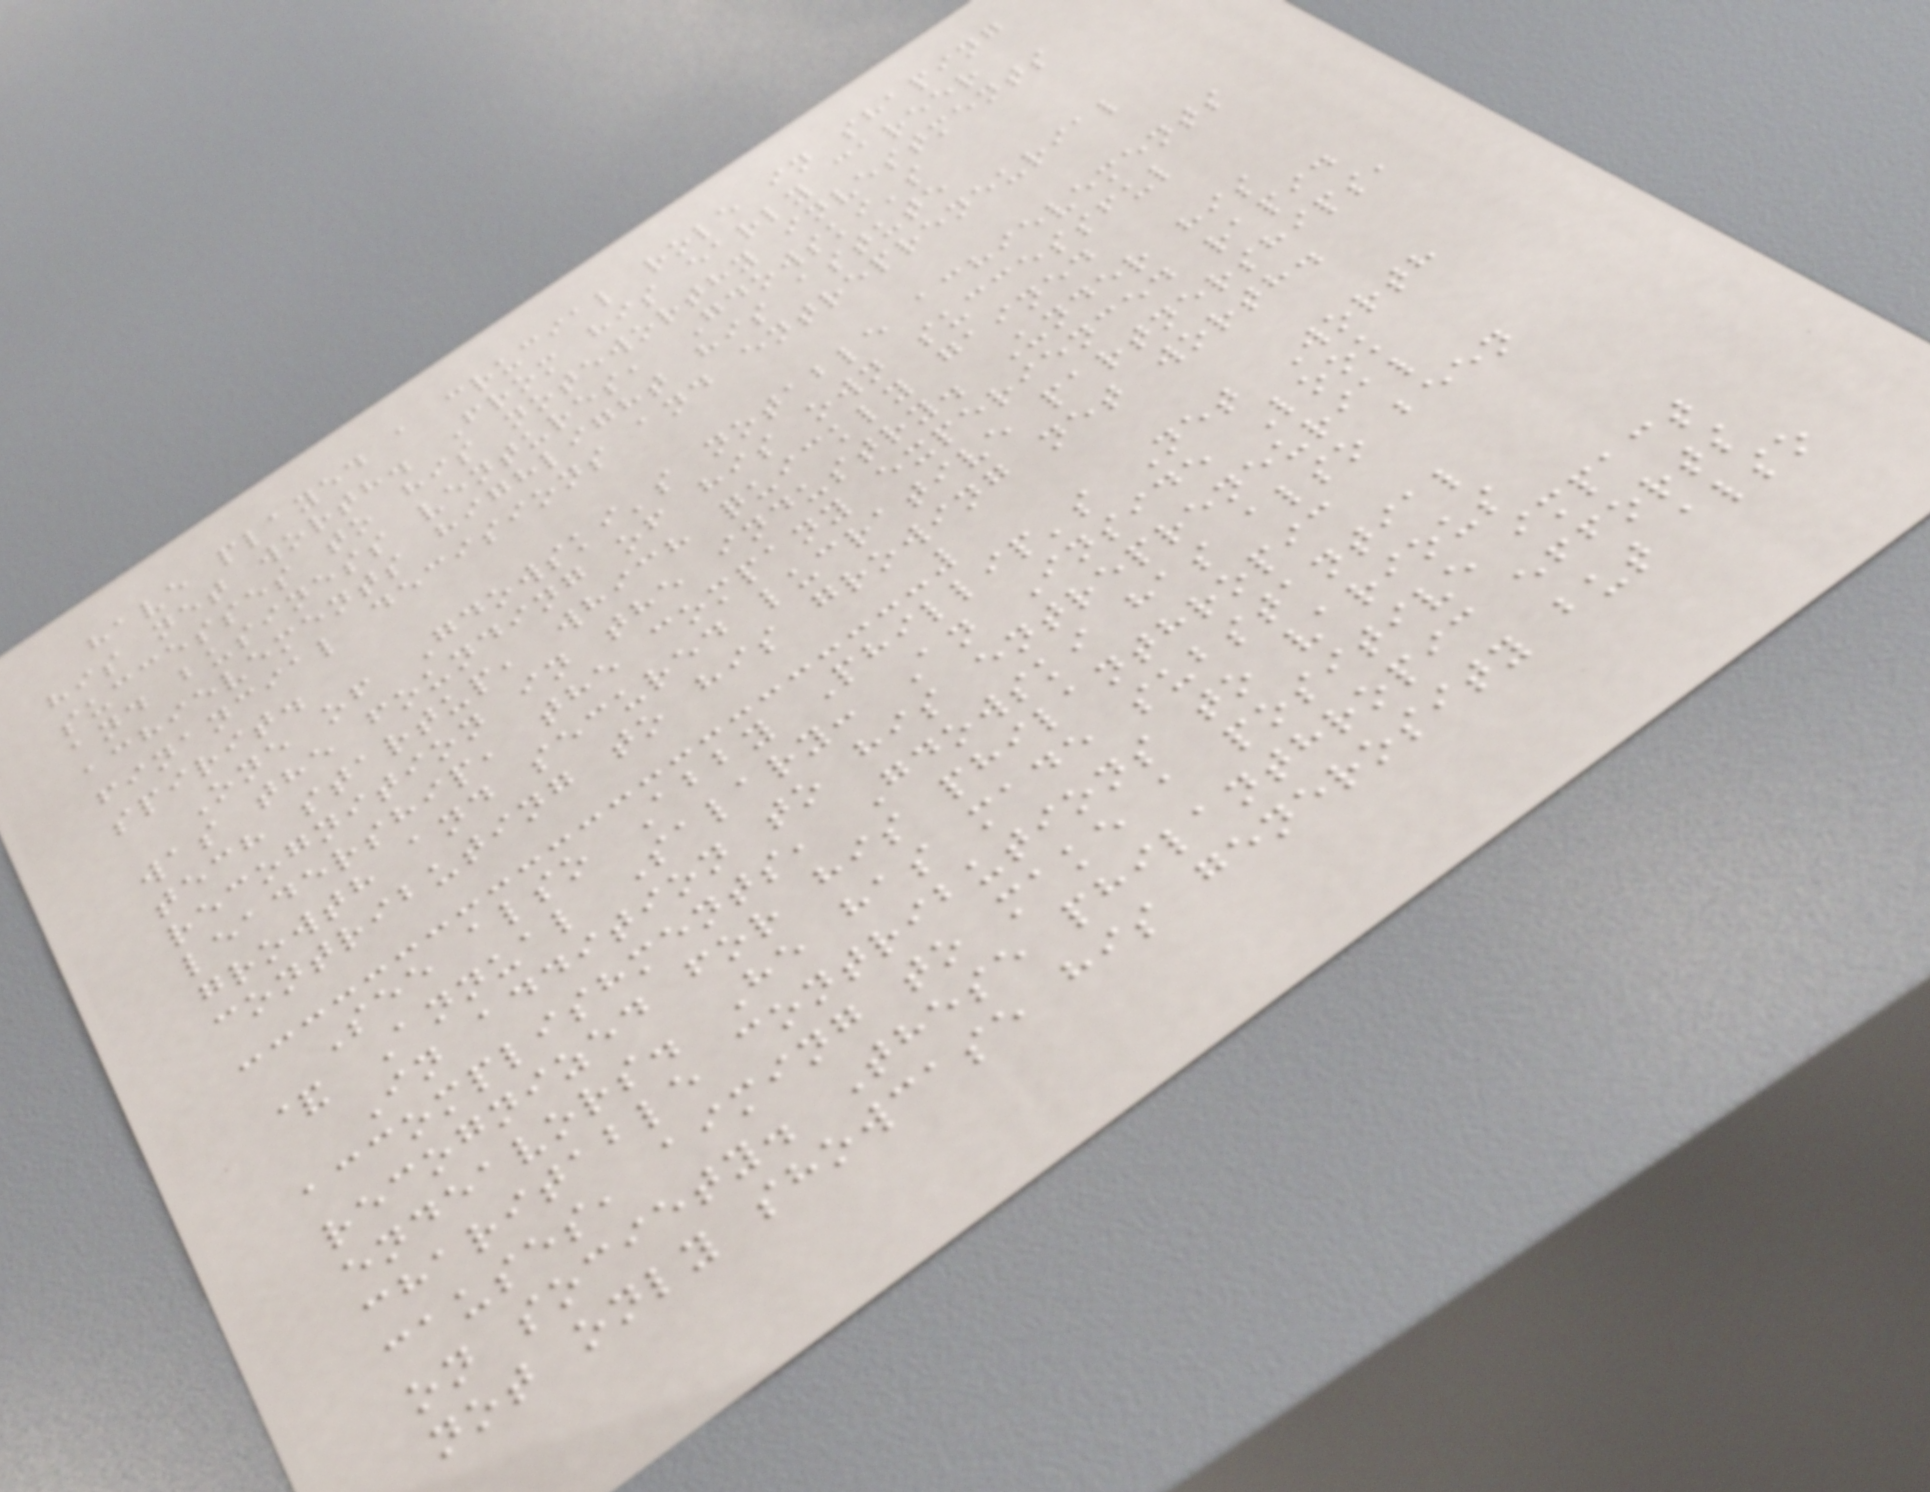have played a crucial role in shaping
his net worth. From his early career
successes to his noteworthy investments
and business ventures, Gdowski's
achievements highlight his astute
financial decisions and entrepreneurial
spirit.
One of Gdowski's notable achievements
was the founding of his own successful
tech startup, which quickly gained
recognition in the industry. Under his
leadership, the company experienced rapid
growth and secured lucrative partnerships,
contributing to his growing net worth.
See also Abby Phillip's Net Worth
& Annual Salary: An Inside Look
In addition to his entrepreneurial
accomplishments, Gdowski has also been
recognized for his philanthropic
endeavors. He has made substantial
charitable contributions to various
causes, aiming to make a positive impact
on society. These philanthropic efforts
not only showcase his generosity but also
